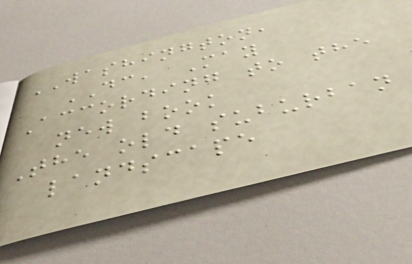WASHINGTON,
DC, May
According to the
new book
The old suburban
landscape
